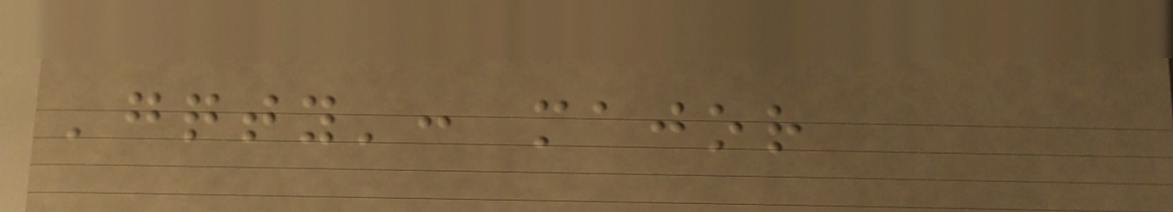'gqty': major
